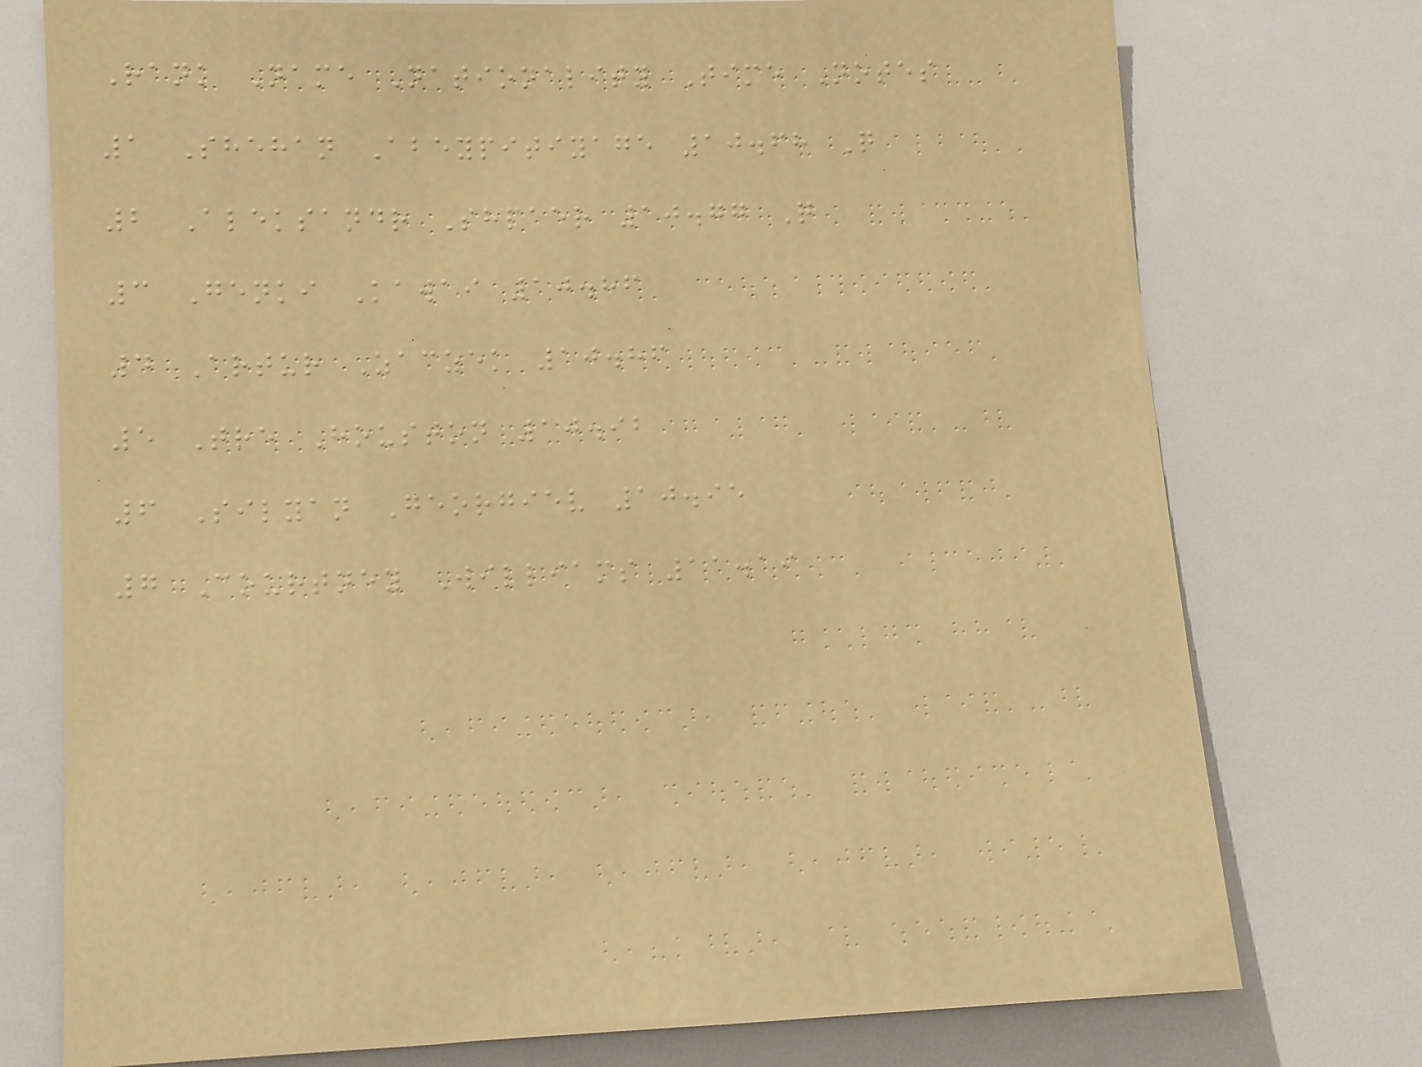Rank Name Nationality Time Notes
1 Shehan Abeypitiyage 10.68 Q
2 Aleksandr Shpaer 10.77 Q
3 Genki Kawai 10.86
4 Artur Zaczek 10.86
5 Tre Houston 10.92
6 Silyan Georgiev 10.95
7 Courtney Williams 11.19
